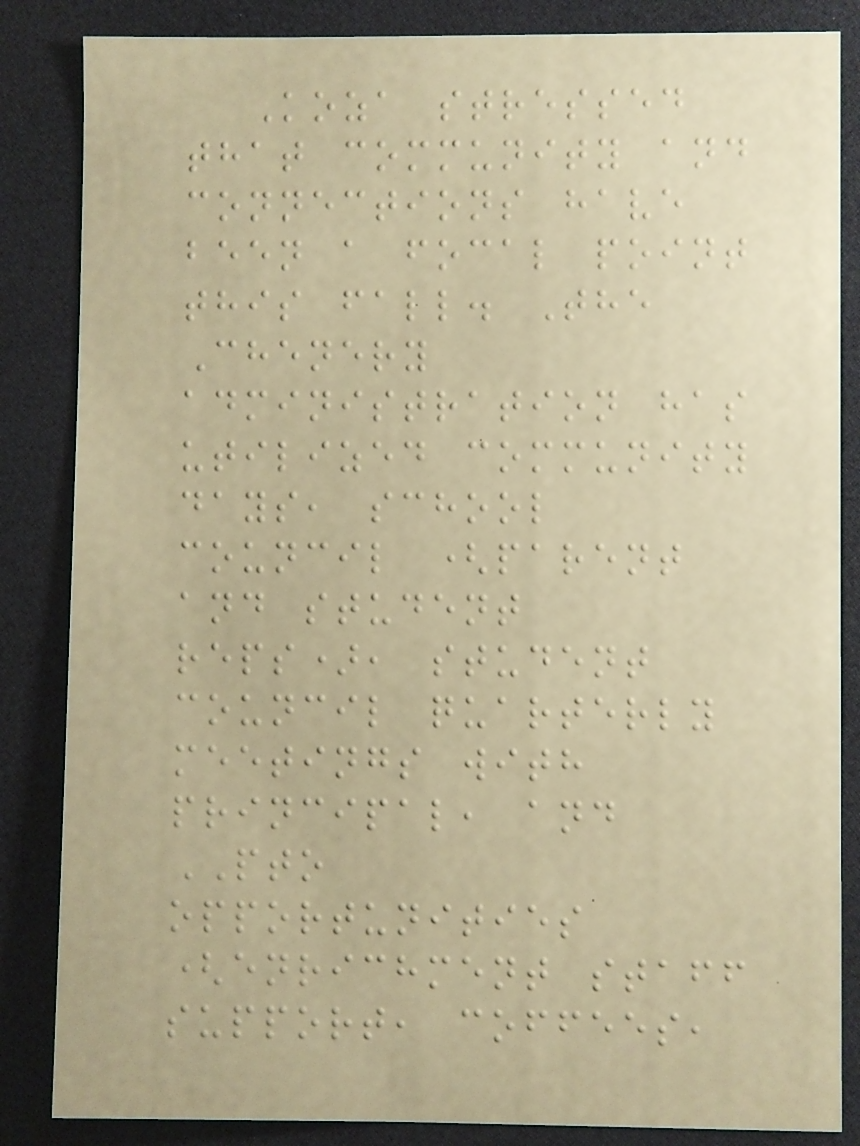Koza stressed
that community and
connections have
been a focal point
this fall. The
Chenery
administration has
utilized community
days, school
council (parent
and student
reps), student
council quarterly
meetings with
principal, and
PTO
opportunities
(enrichment staff
support, coffees,
